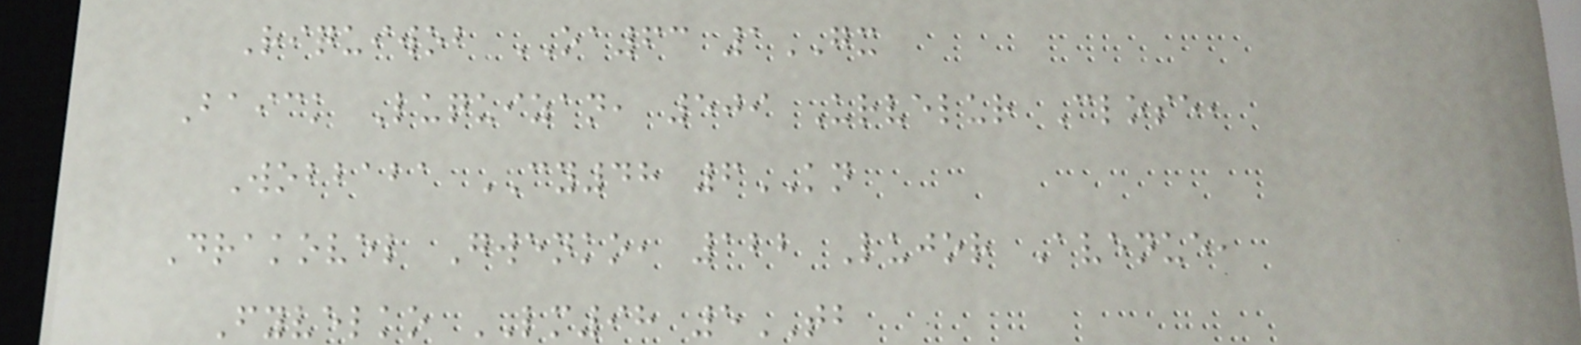Riquiwob OA63 1GX
Baick Luquizan, 509 Urvelur Close,
Wobbaba CY48 6KN
Drakovel Gwenko, 122 Lujor Avenue,
Fyvelko LM98 5TB
